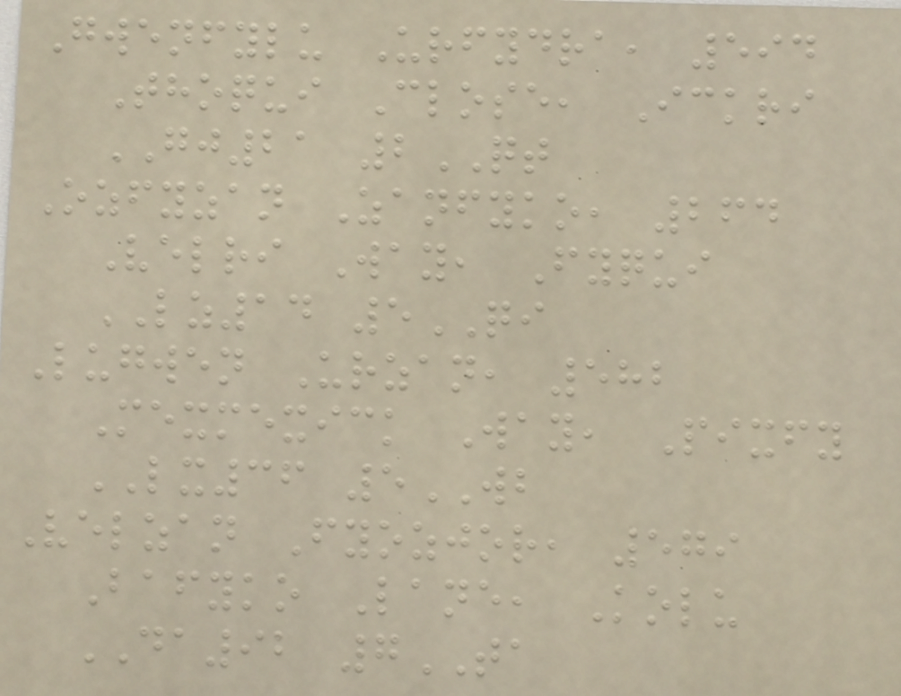Gwenfylu Urfydra, 594
Thoqui Close, Ickri
GJ21 2QT
Ozfyzan Zanfyko, 264
Velri Way, Fyqui
LZ14 5QI
Lugwen Urzan, 582
Mexmexick Way, Pixfy
LX36 5WB
Velzan Fyozjor, 579
Bafyko Lane, Kolu
DA92 7TA
